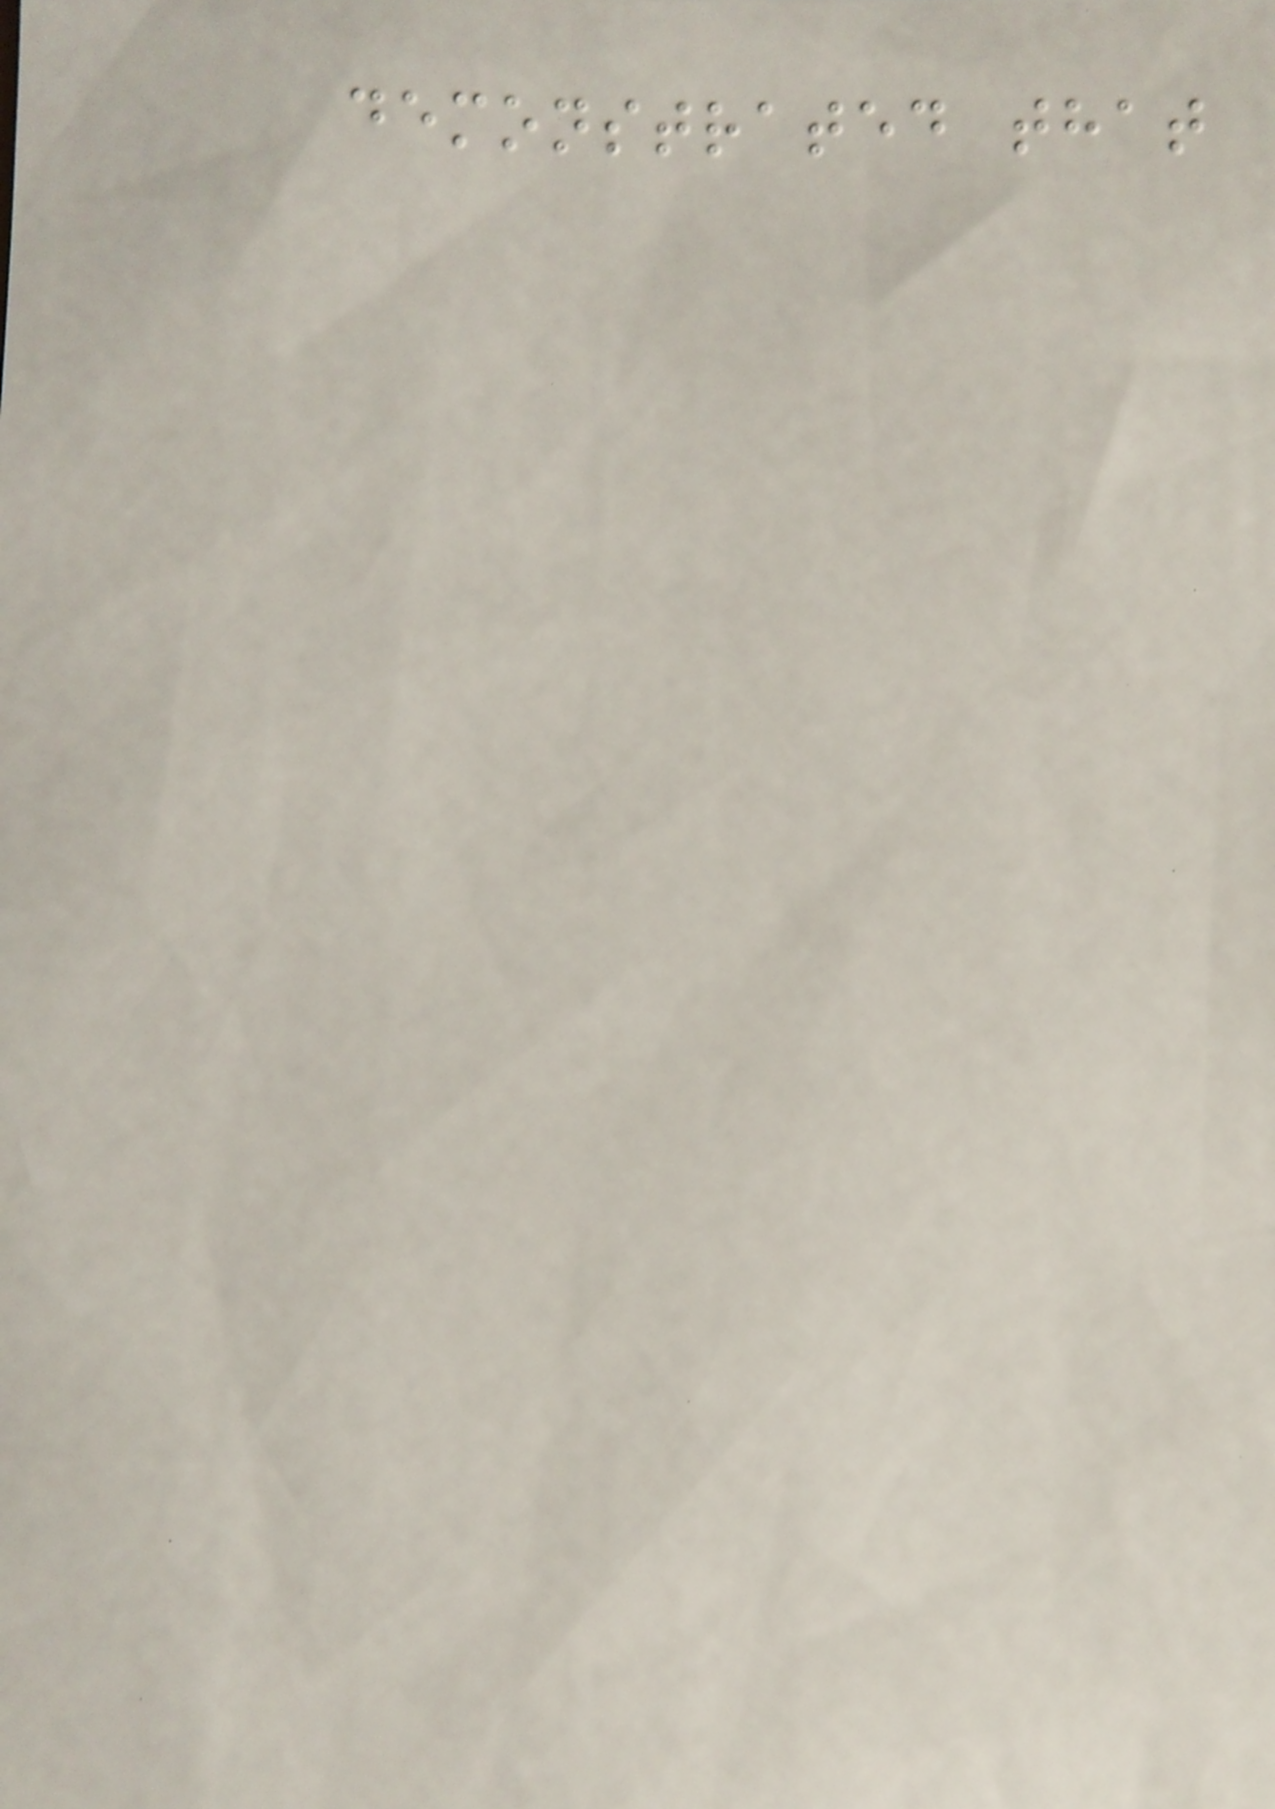demonstrated that
